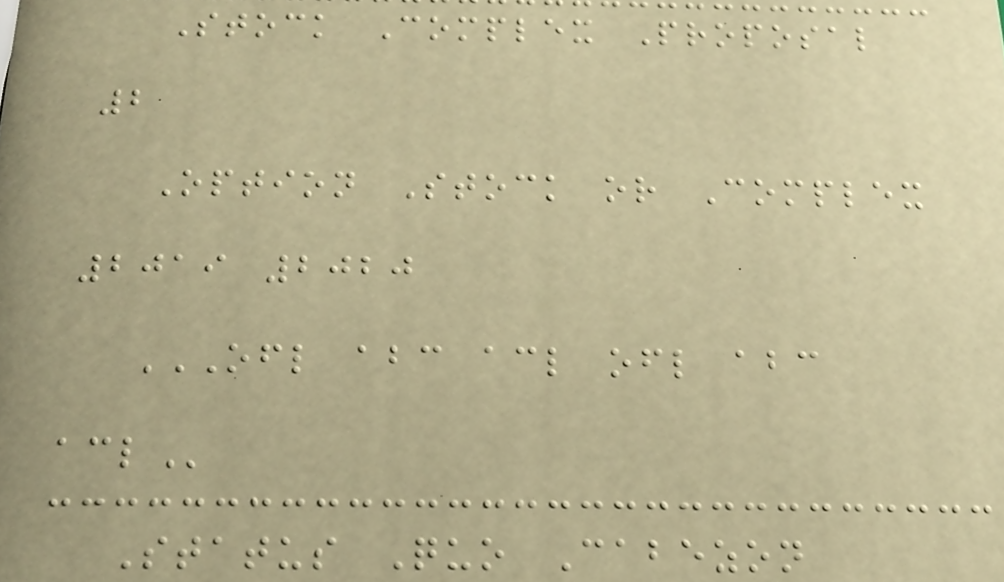Stock Complex Proposal
2
Option Stock or Complex
2019 2020
OFL ABC ACL OFL ABC
ACL
Status Quo Cabezon
